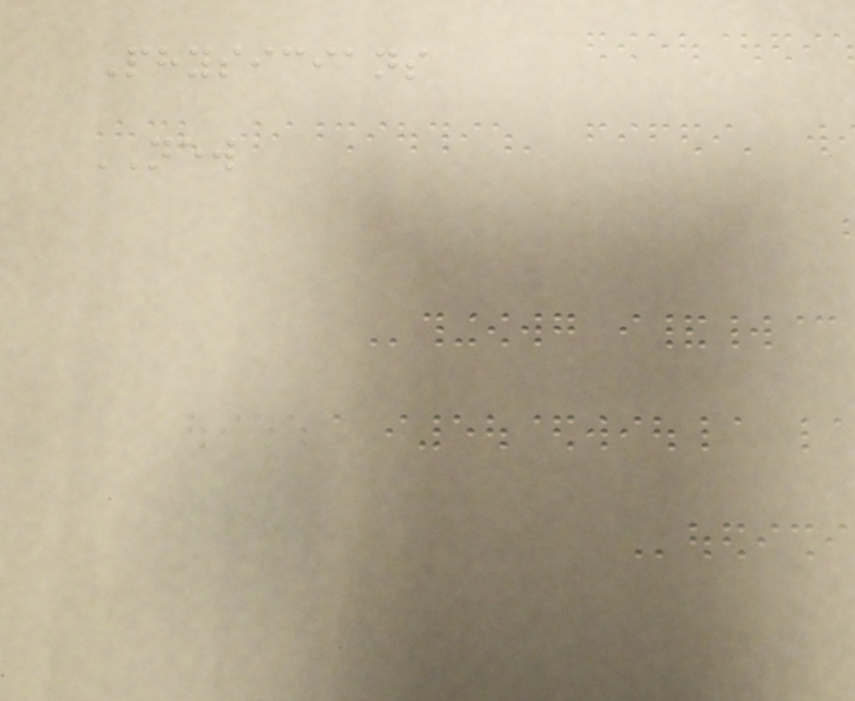Physicians
NEW
